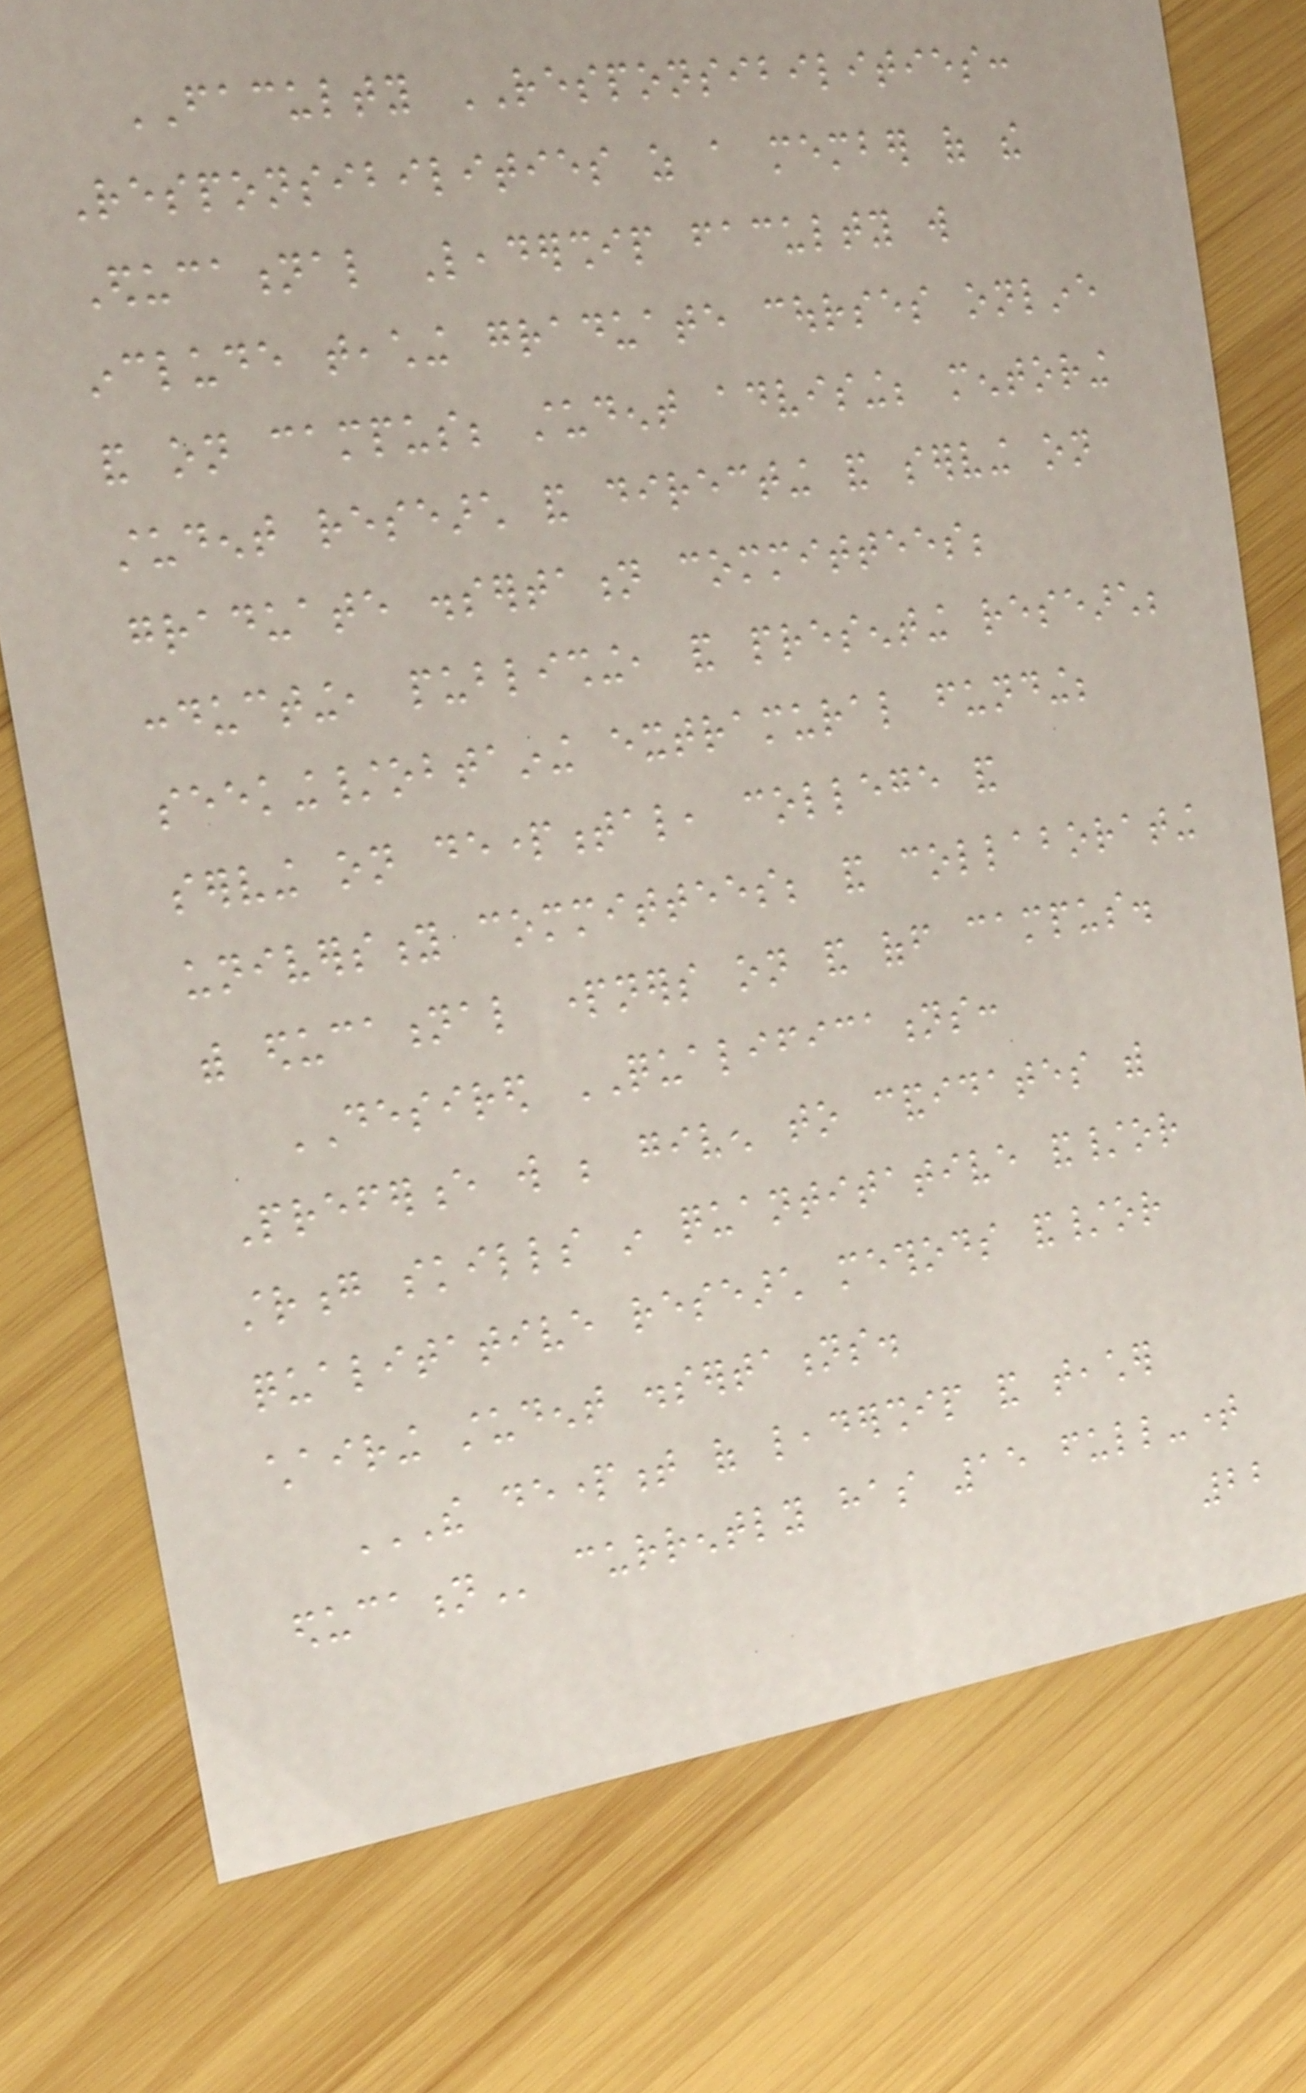FACULTY RESPONSIBILITIES:
Responsibilities as a member of the
Educational Leadership faculty will
include teaching graduate courses online
and on campus; student advising; mentoring
student research and directing and serving on
graduate dissertation committees;
conducting, publishing, and presenting research;
seeking/obtaining extramural funding;
serving on departmental, college and
university committees; and collaborating
with educational partners on and off campus.
DESIRED QUALIFICATIONS:
Preference will be given to candidates with
strong skills in quantitative and/or
qualitative research methods and/or
chairing student dissertations.
THE DEPARTMENT OF LEADERSHIP AND TEACHER
EDUCATION currently has 15 full-time
22
